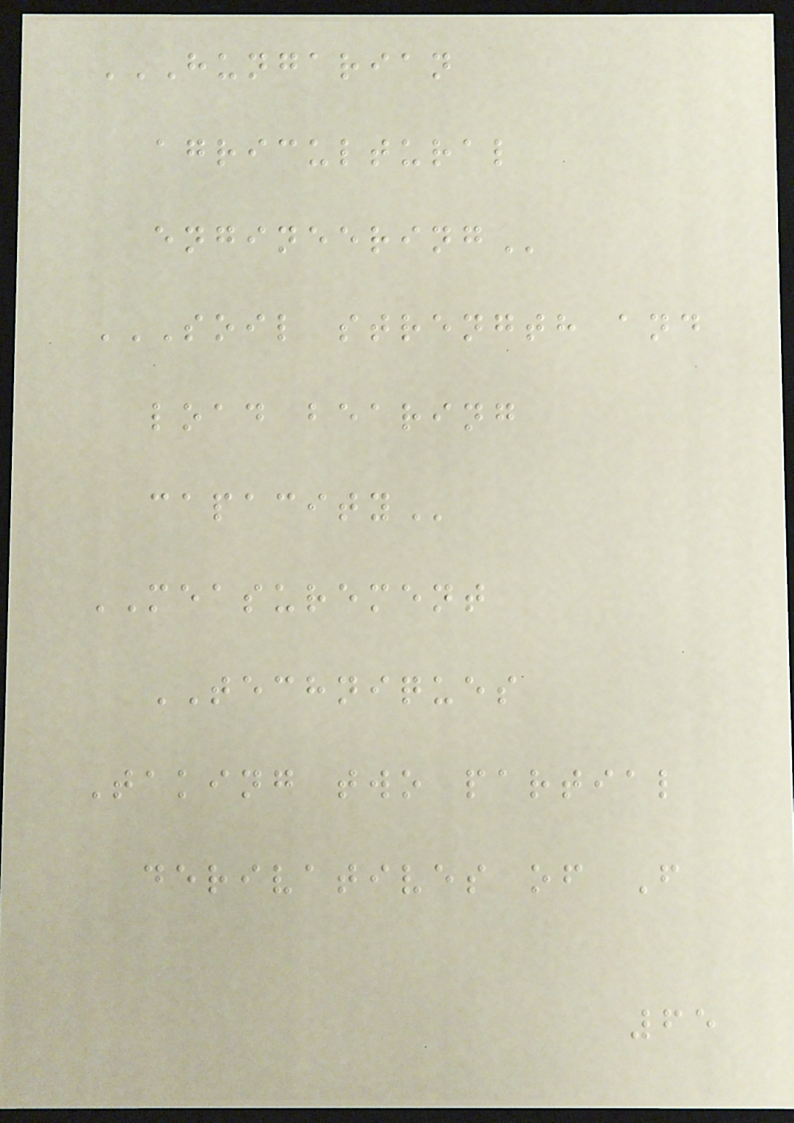HUNGARIAN
AGRICULTURAL
ENGINEERING
SOIL STRENGTH AND
LOAD BEARING
CAPACITY
MEASUREMENT
TECHNIQUES
Taking two partial
derivatives of F
65
